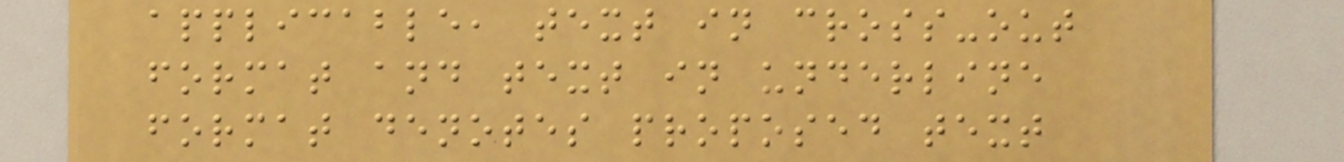applicable, text in cross-out
format and text in underline
format denotes proposed text
